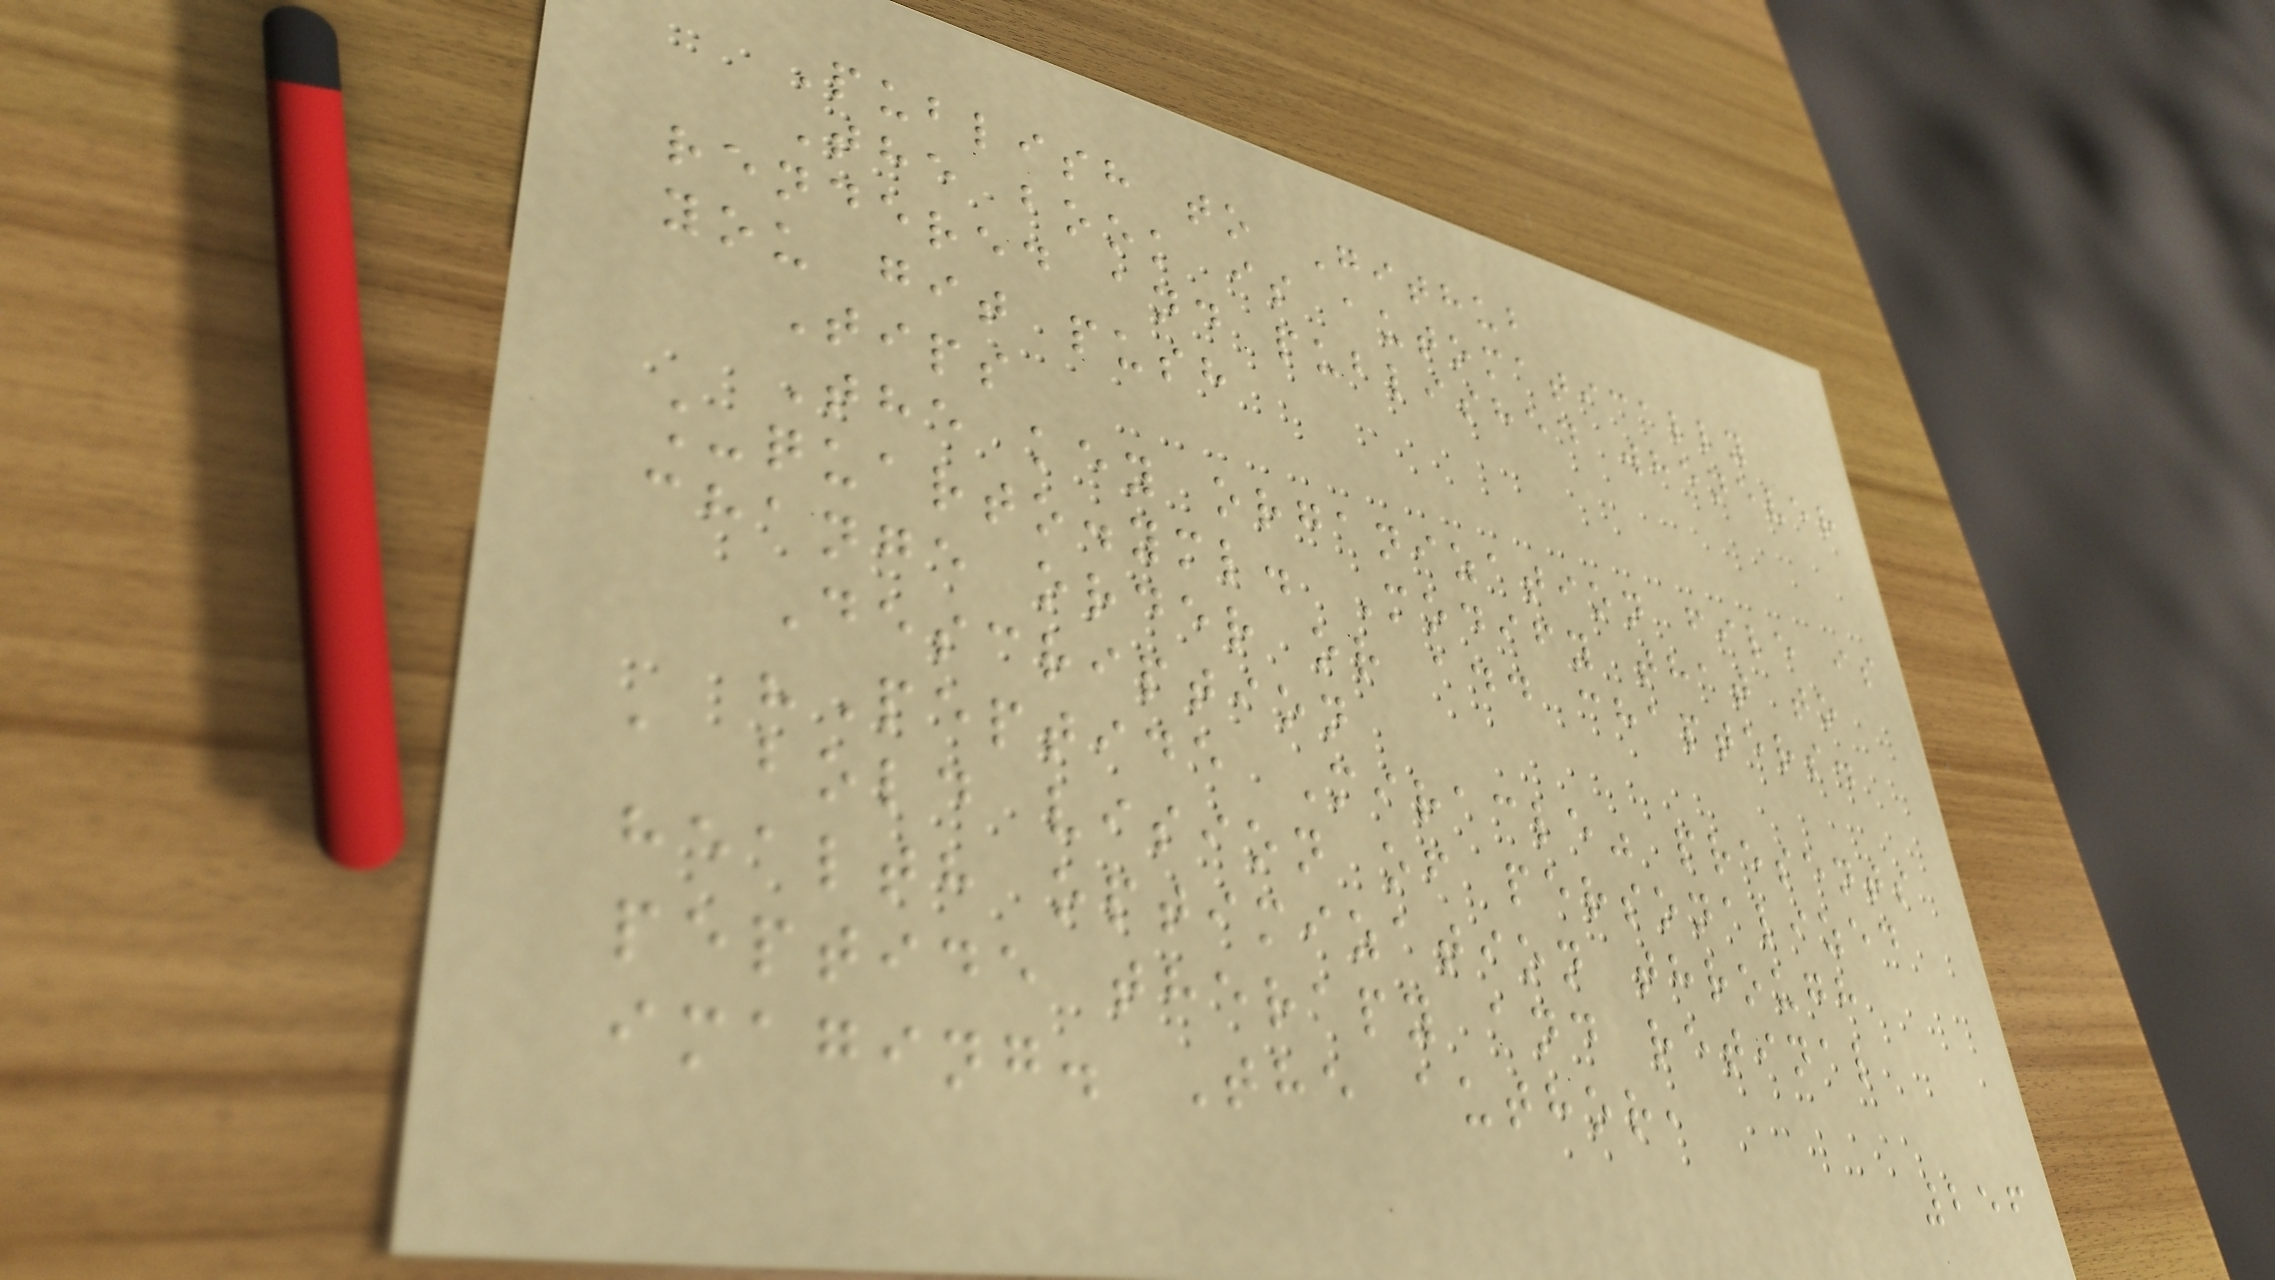Publish to Github
The book is automatically
rendered and published whenever
you git push
Tips
The key organization file is
_quarto.yml. Modify that to
change order or add chapters.
Description
"Peptide Miracle" presents
a bold vision of personalized
health optimization through
peptide therapy and retinal
imaging. The author,
256
